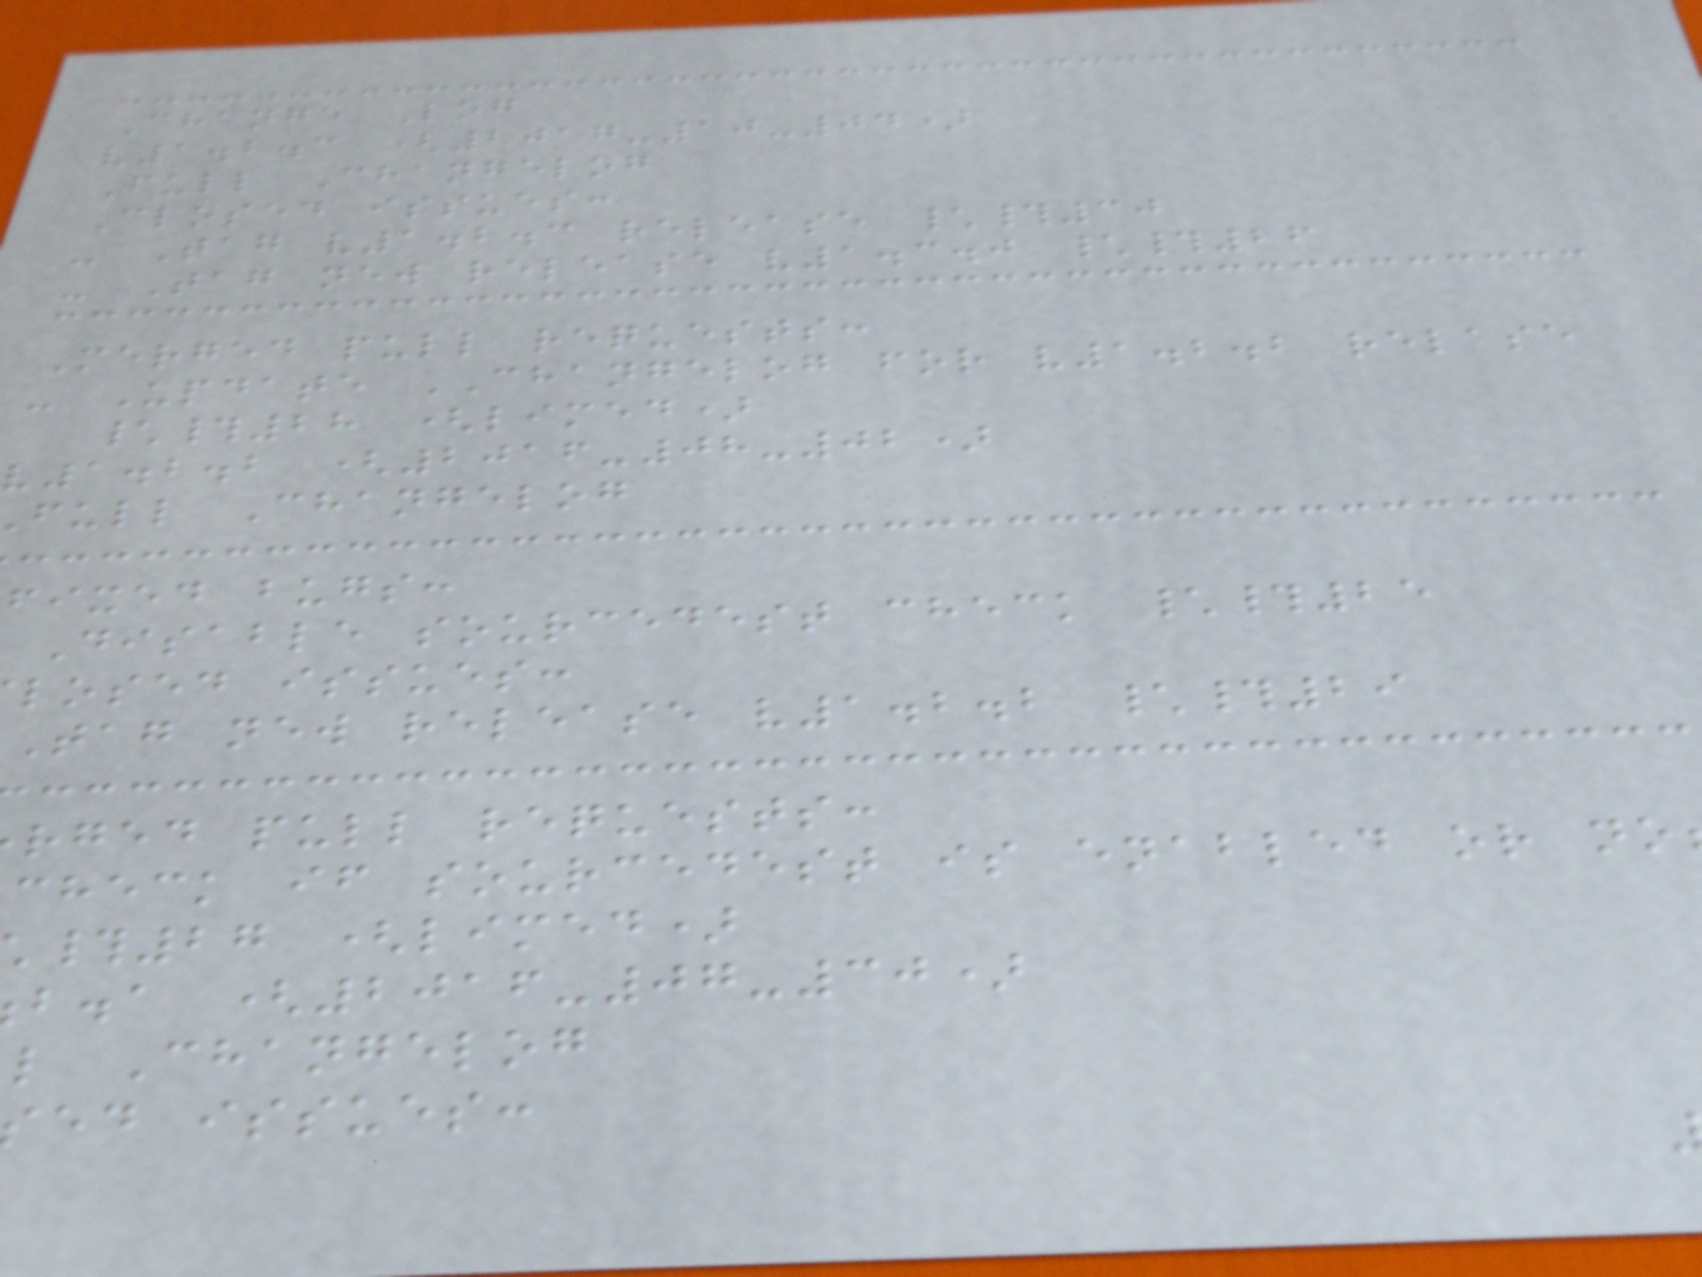Change Log
v1.2.3 (2017-10-04)
Full Changelog
Closed issues:
- Tag v1.2.3 release \#30
- Tag new release v1.3.0 \#26
Merged pull requests:
- Update CHANGELOG for v1.2.2 relase
\#28 (limed)
v1.2.2 (2016-08-02)
full Changelog
fixed bugs:
Disable sourcedest check \#25
losed issues:
Tag new release v1.2.2 \#29
rged pull requests:
check if sourcedest is enabled or no
#27 (limed)
b.a (2016-07-30)
l Changelog
ed issues:
